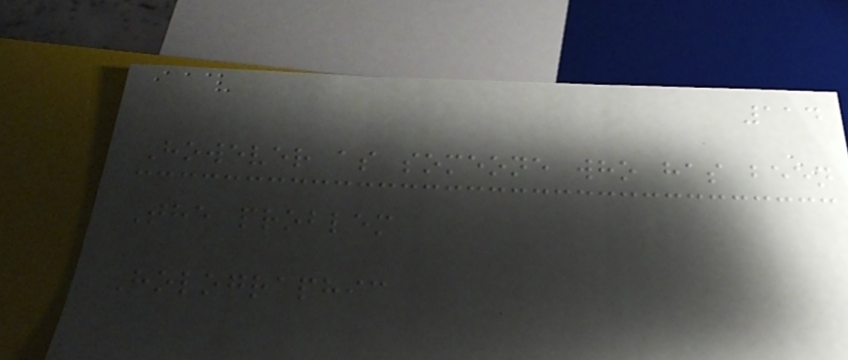114
However as someone who has been
The problem
Holographic
